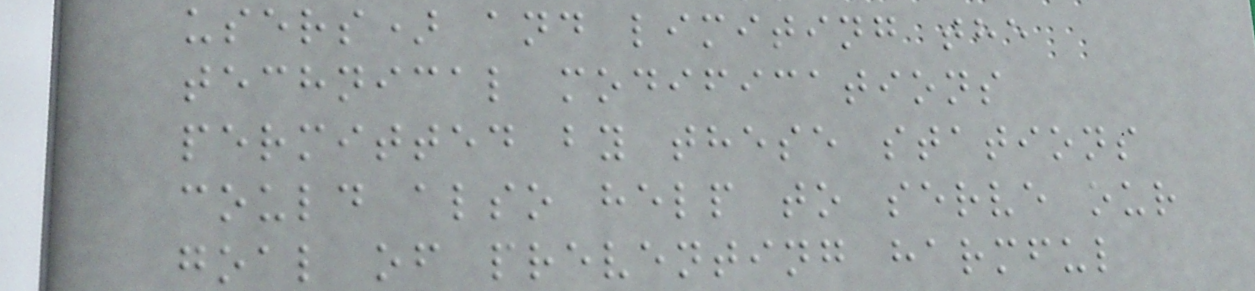users) and limiting the
technical modifications
permitted by these stations
could also help to serve our
goal of preventing harmful
